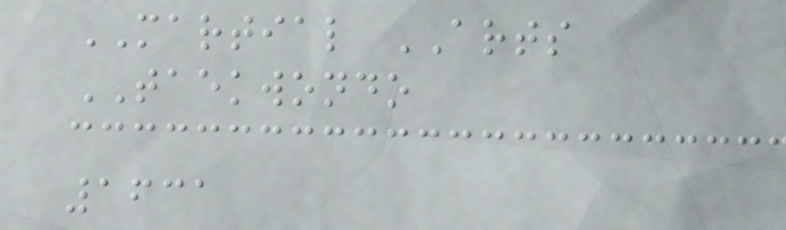MARTIAL ARTS
TAEKWONDO
1631
